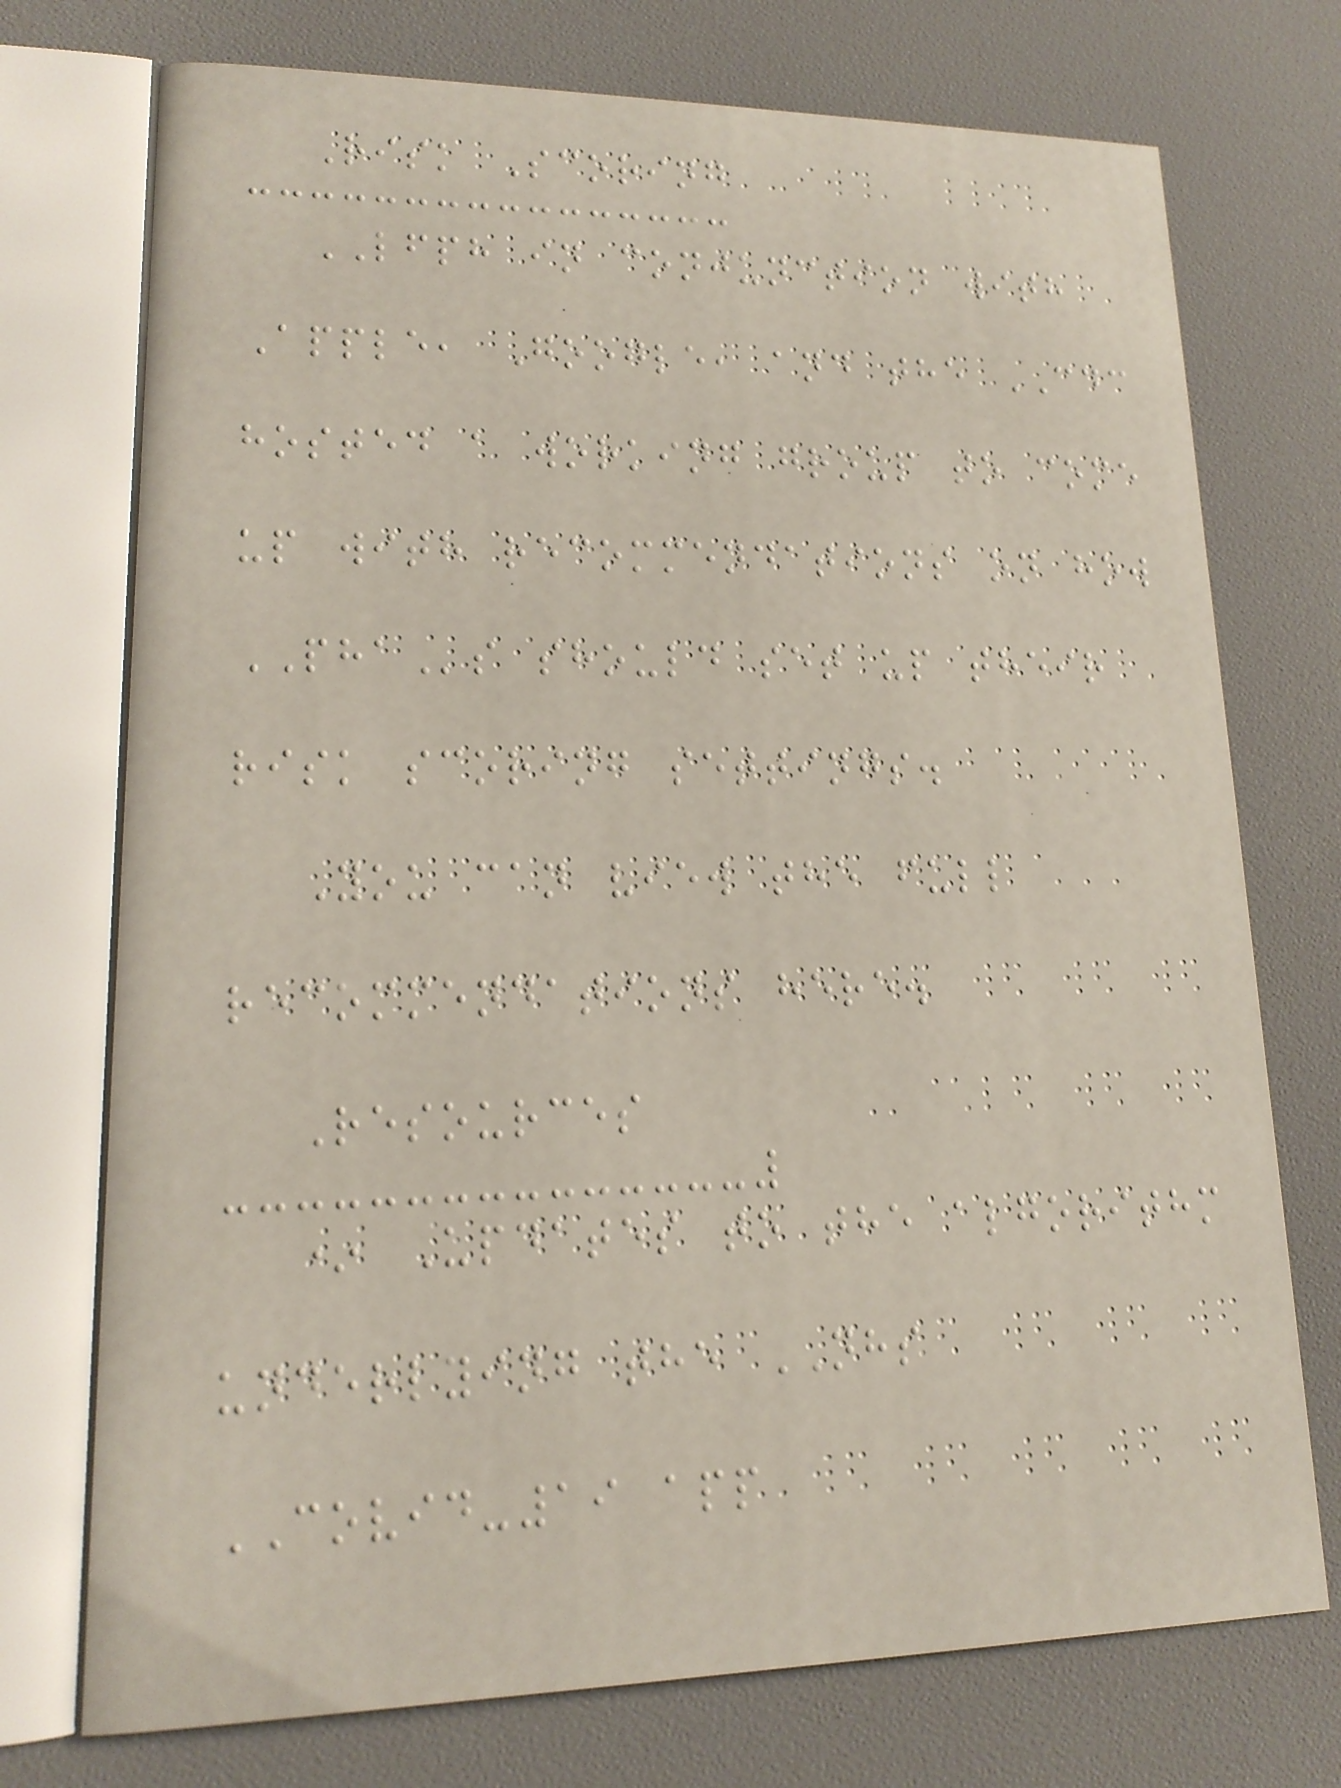Risk Scoring
LFPH in conjunction with
Apple, Google, and the CDC
hosted a working group to come
up with recommendations on how
PHAs should set up their
risk scoring settings.
You can view the full
recommendations here.
Resources
* Updates to the algorithm
underlying the NHS
COVID-19 app
